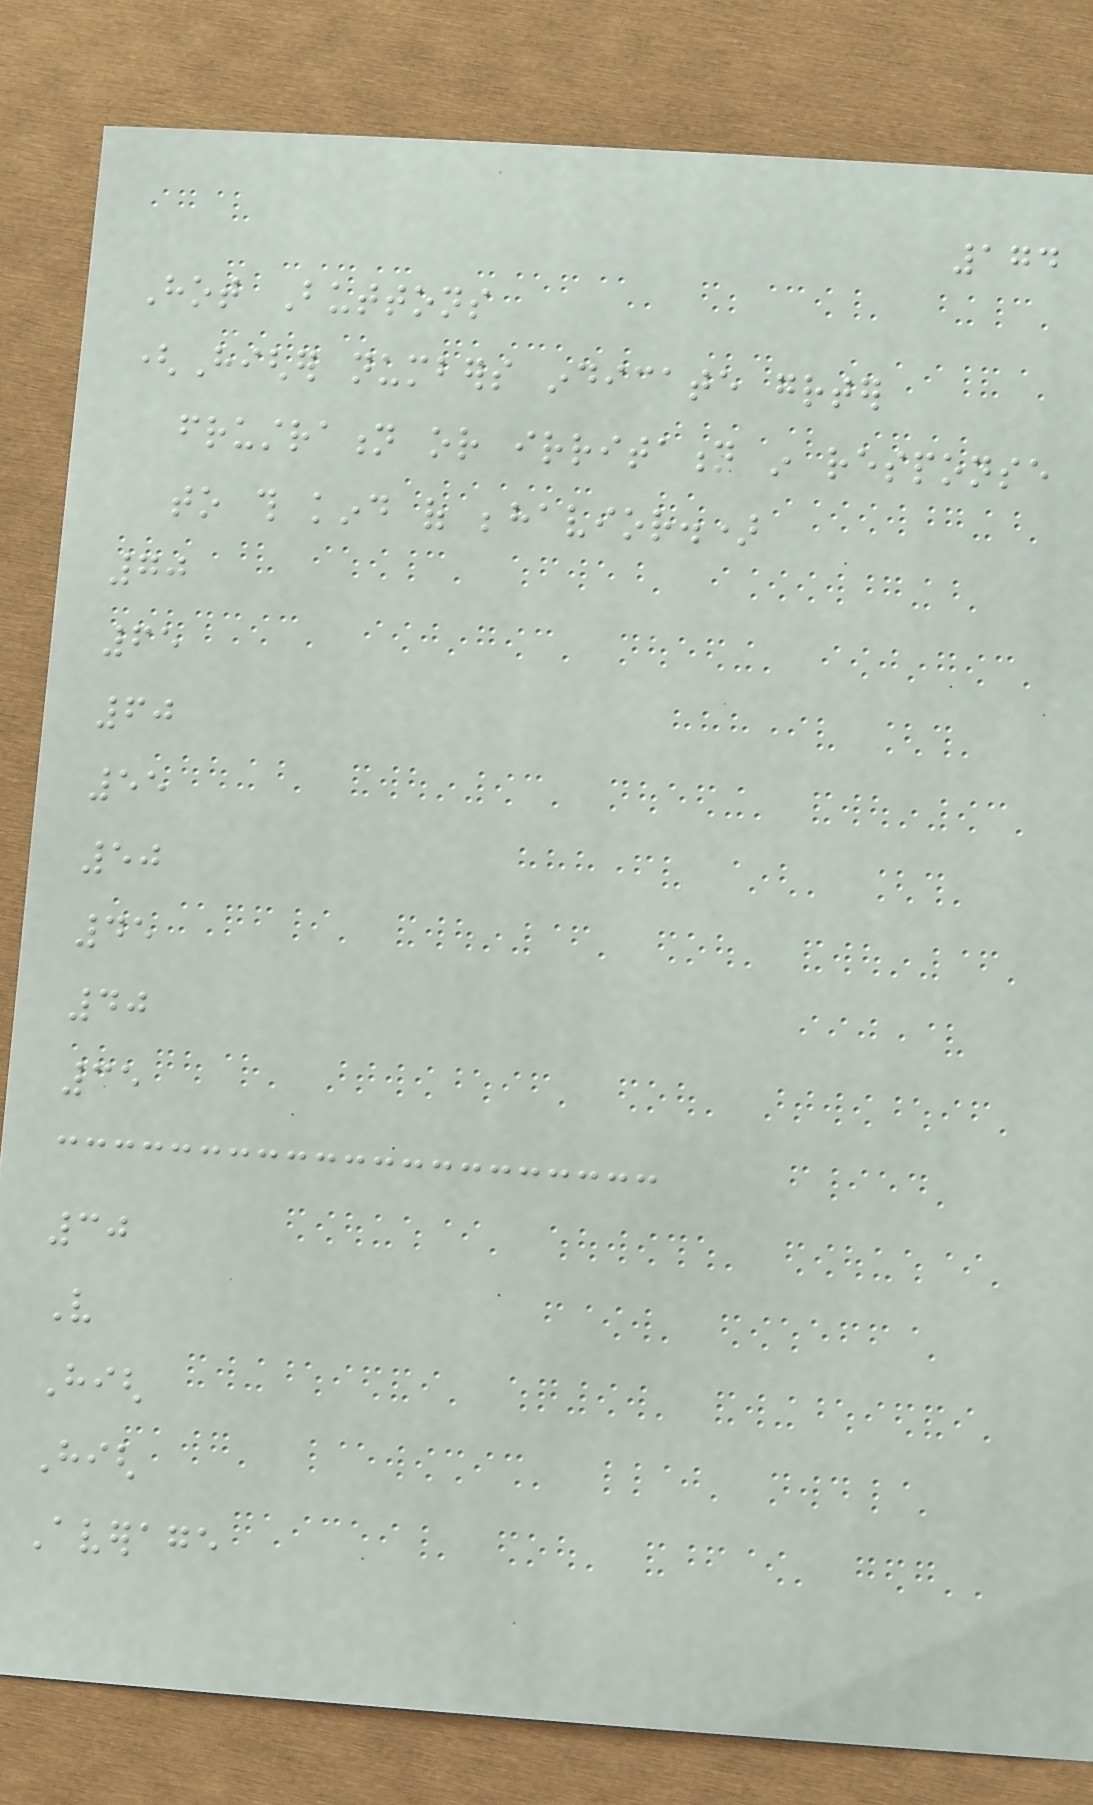174
Hot Buttons
(Higher numbers indicate greater
frustration or irritation in response
to this kind of behavior.)
70
65
60
55
50
45
40
35
30
Very
High
High
Average
